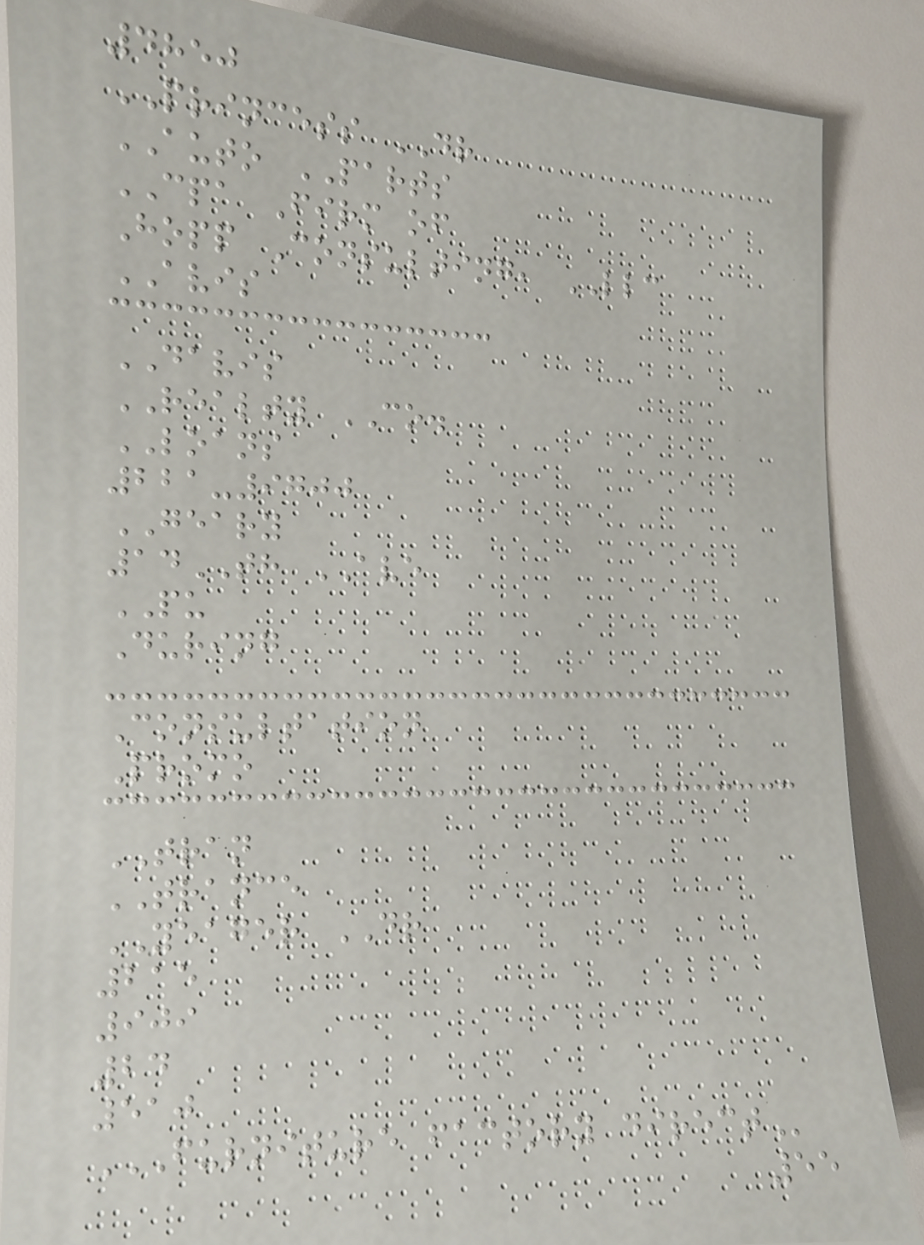4850
PRINCESS DR
AUTO PARTS
CPA Firm of
Hopp Consulting, LLC
AVIS
DAVIS
REALTY CO.
LOANS
221-9700
GEARY
14TH AVE
PU
During
Consultation
Promo
TRAN
TRANCE
YEAGER DR
215
909
24
510
FURNITURE FACTORY DIRECT
55
